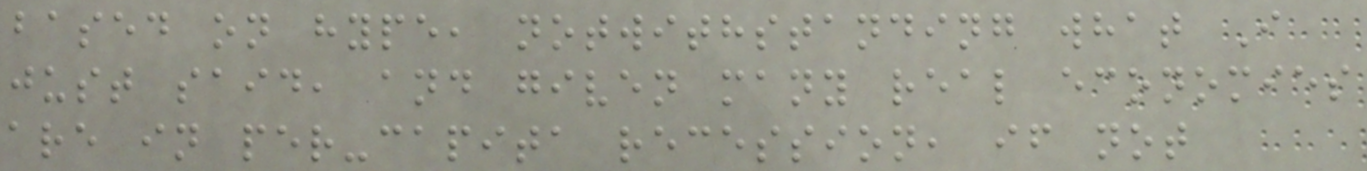based on hype, notwithstanding what I
just said, and given many real economies
are in per-capita recession, if not
